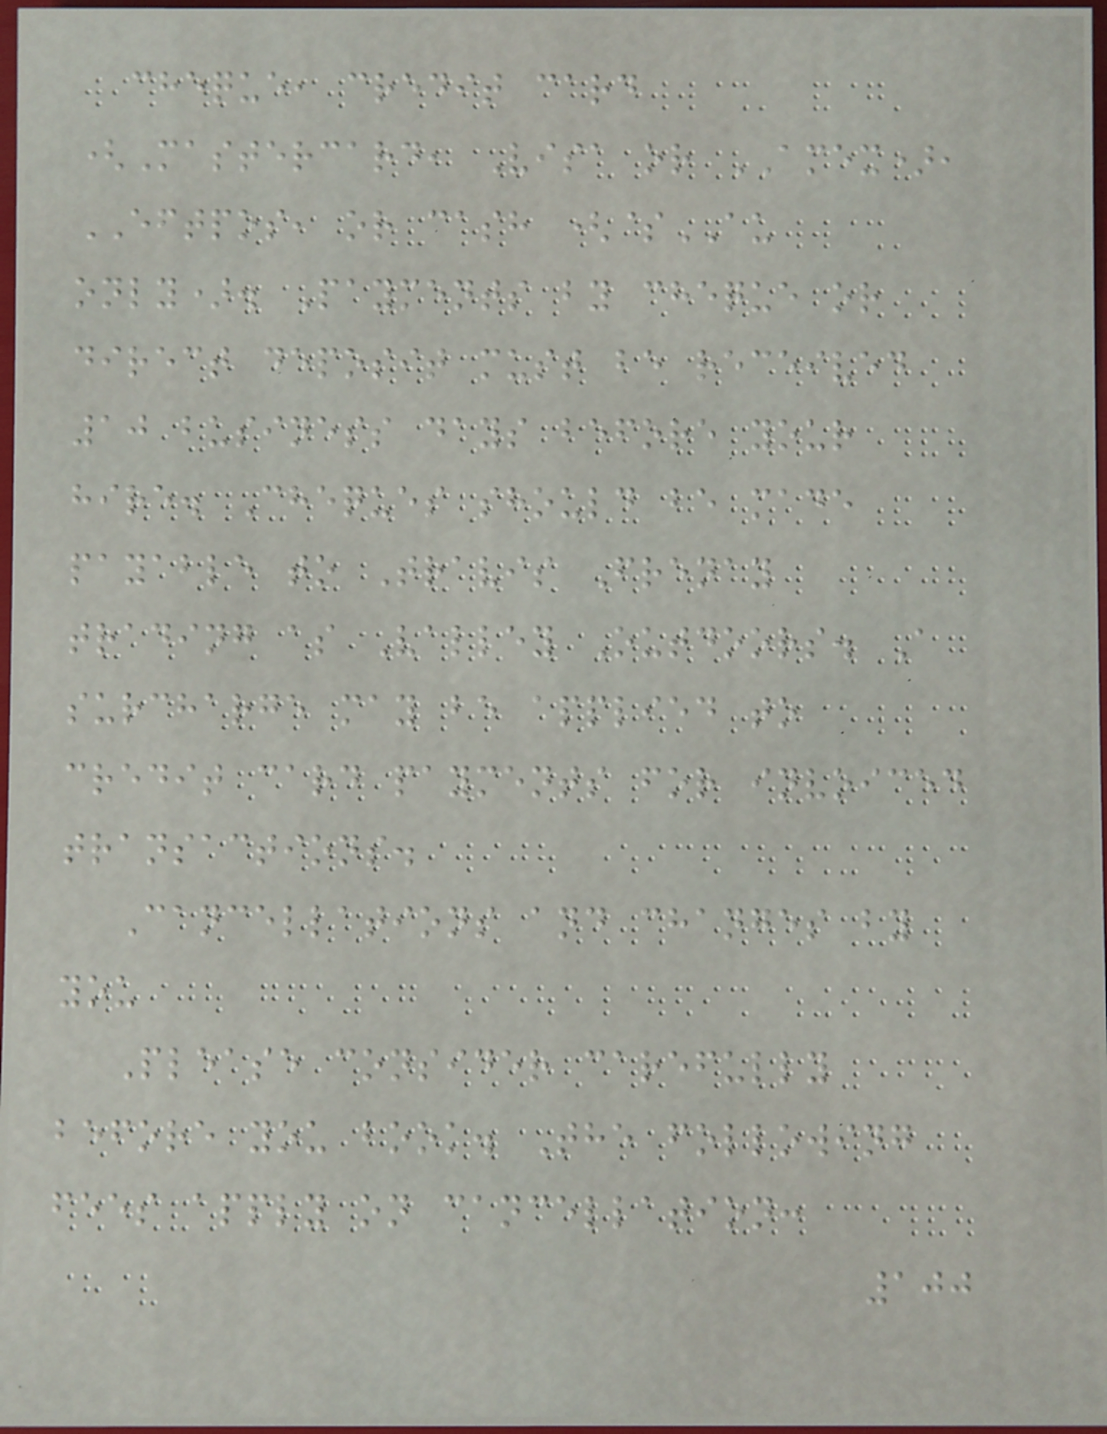cheque, credit card
(Mastercard, Visa or AMEX),
EFTPOS, or cash ($AU
only). Payments by cheque or
direct deposit must be received
10 business days before your
hire. Cheques should be made
payable to Travis Frenay
trading as Valley Outdoors. A
surcharge may be applied to
credit card payments for invoiced
transactions.
Cancellations and changes by
you
Please consider carefully
before you book. The following
fees apply on cancellation:
100
